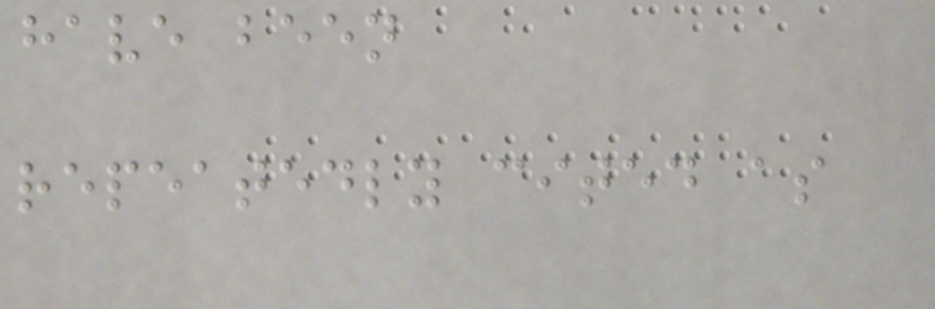have been
repeatedly cited as
